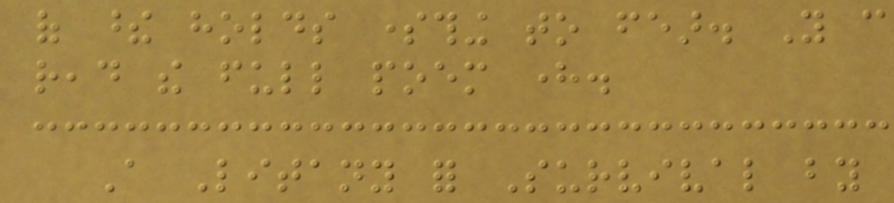of these holds something to fear. You can
read the full poem here.
A Litany for Survival by
